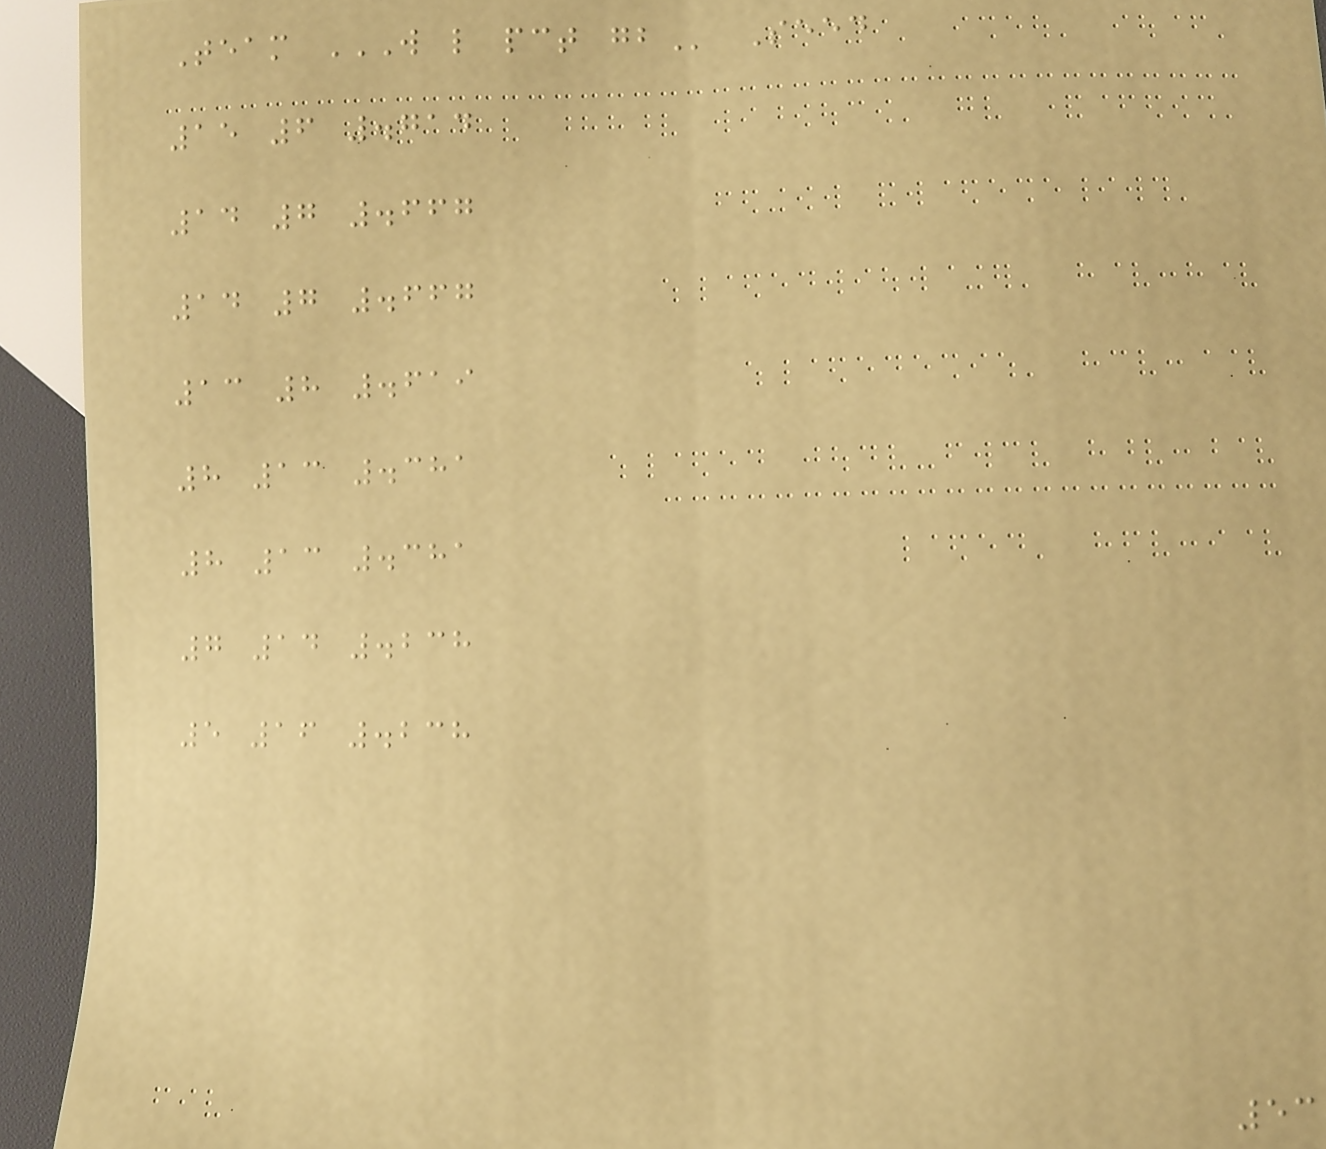Team W L PCT GB Seed
15 6 .714
14 7 .667
14 7 .667
13 8 .619
8 13 .381
8 13 .381
7 14 .238
5 16 .238
53
